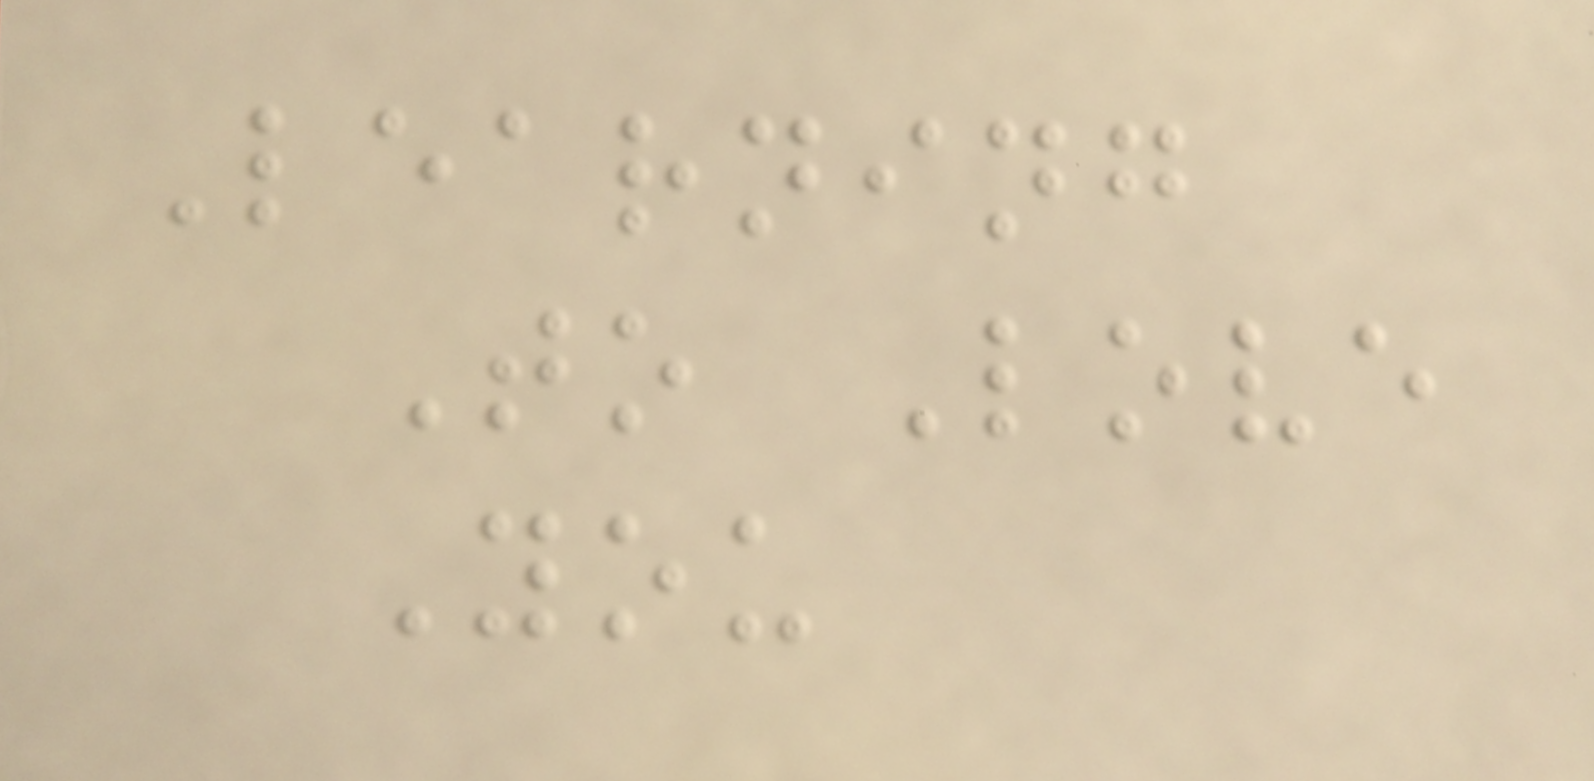Learning
To Love
You
